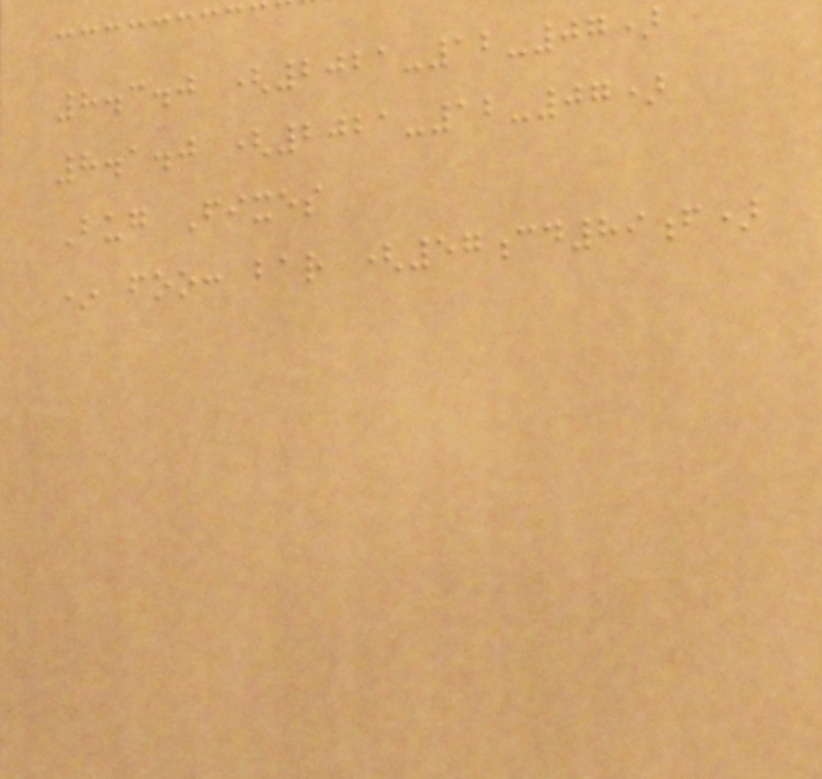8.3.0 (2021-12-07)
8.1.0 (2021-12-07)
Bug Fixes
* foo: bar (57cd89f)
